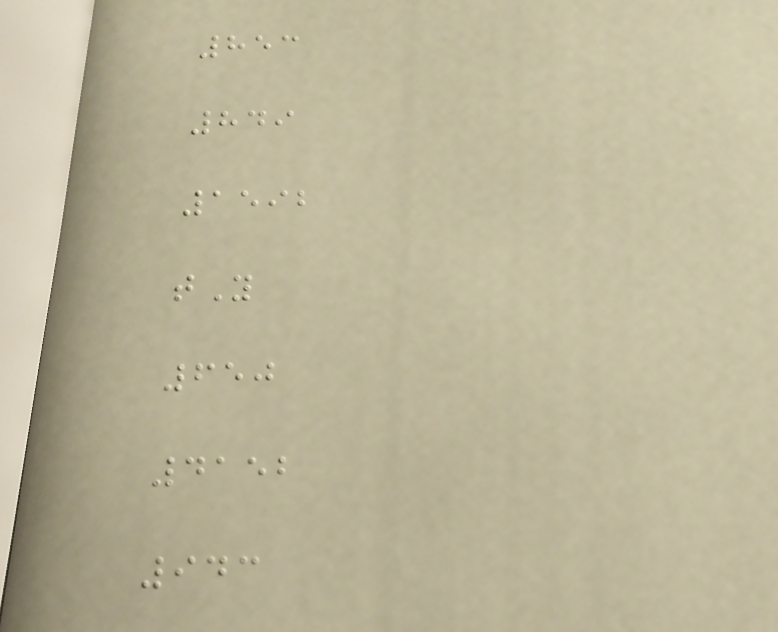853
849
1592
tY
650
4152
943
